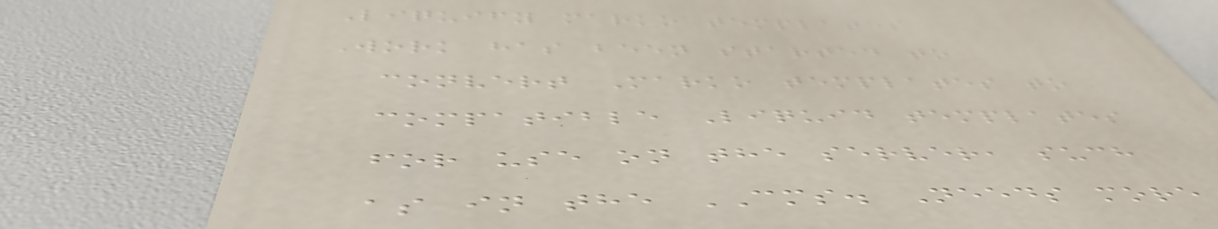Liquify marko templates
Work has been started to
convert Marko templates to
compatible Liquid templates
for use on the server, such
as in the CMS. Needs more
